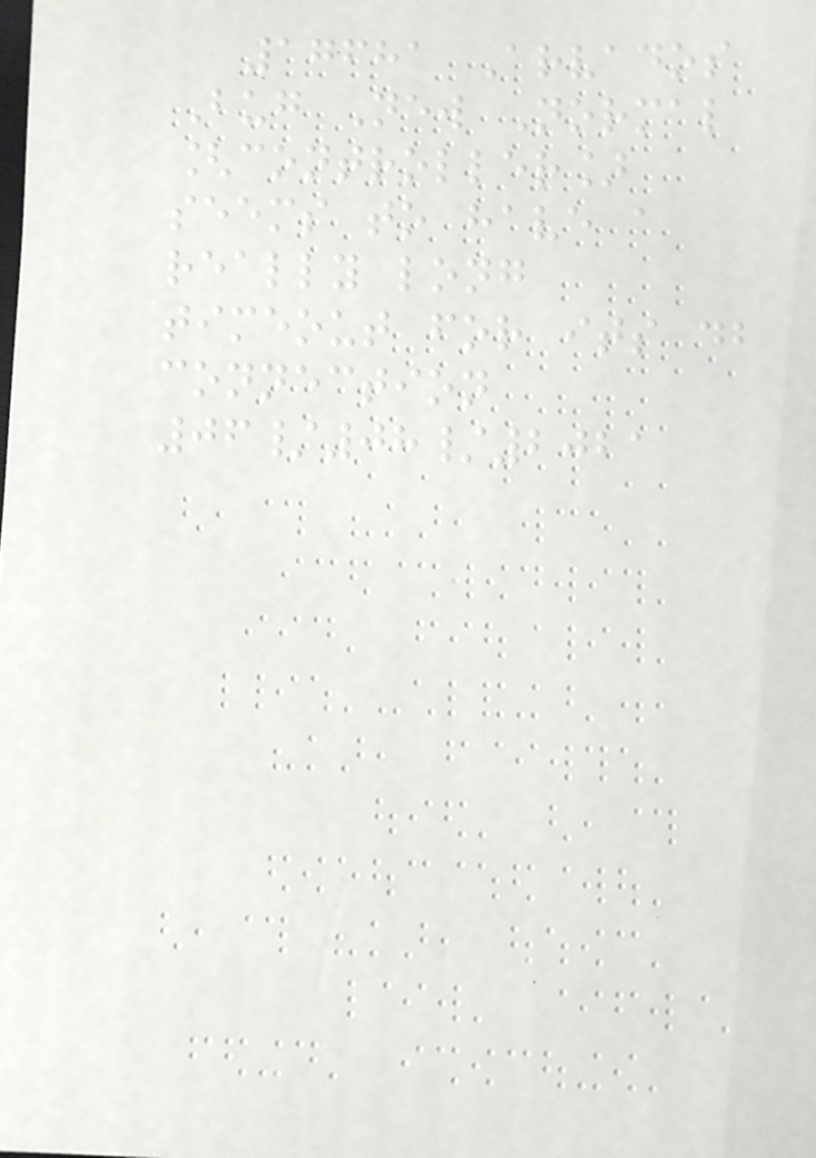17681 Arvados
Bug New Normal
[controller]
seems to have a
really long
timeout for its db
connection
06/08/2021
